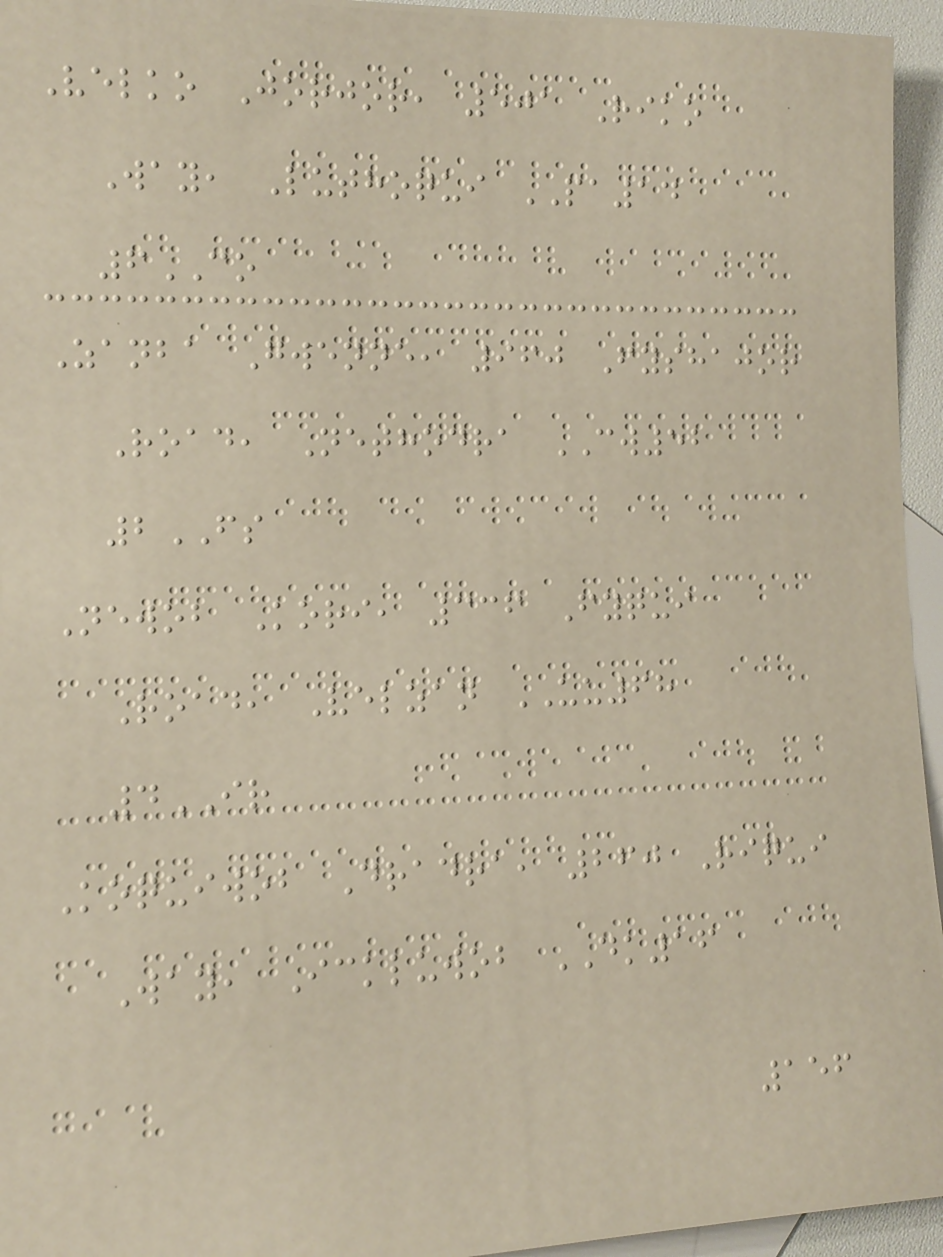Velko Jorjor, 501 Riko
Way, Luthoqui PA14
6CO
Zanba Gwenne, 960 Fyshajor
Road, Nethodra CW52
2FS
Newob Kori, 336 Fyqui
Road, Velzan UU68
4IR
Koquiwob Dradra, 260 Riqui
Way, Ickluwob DK16
156
